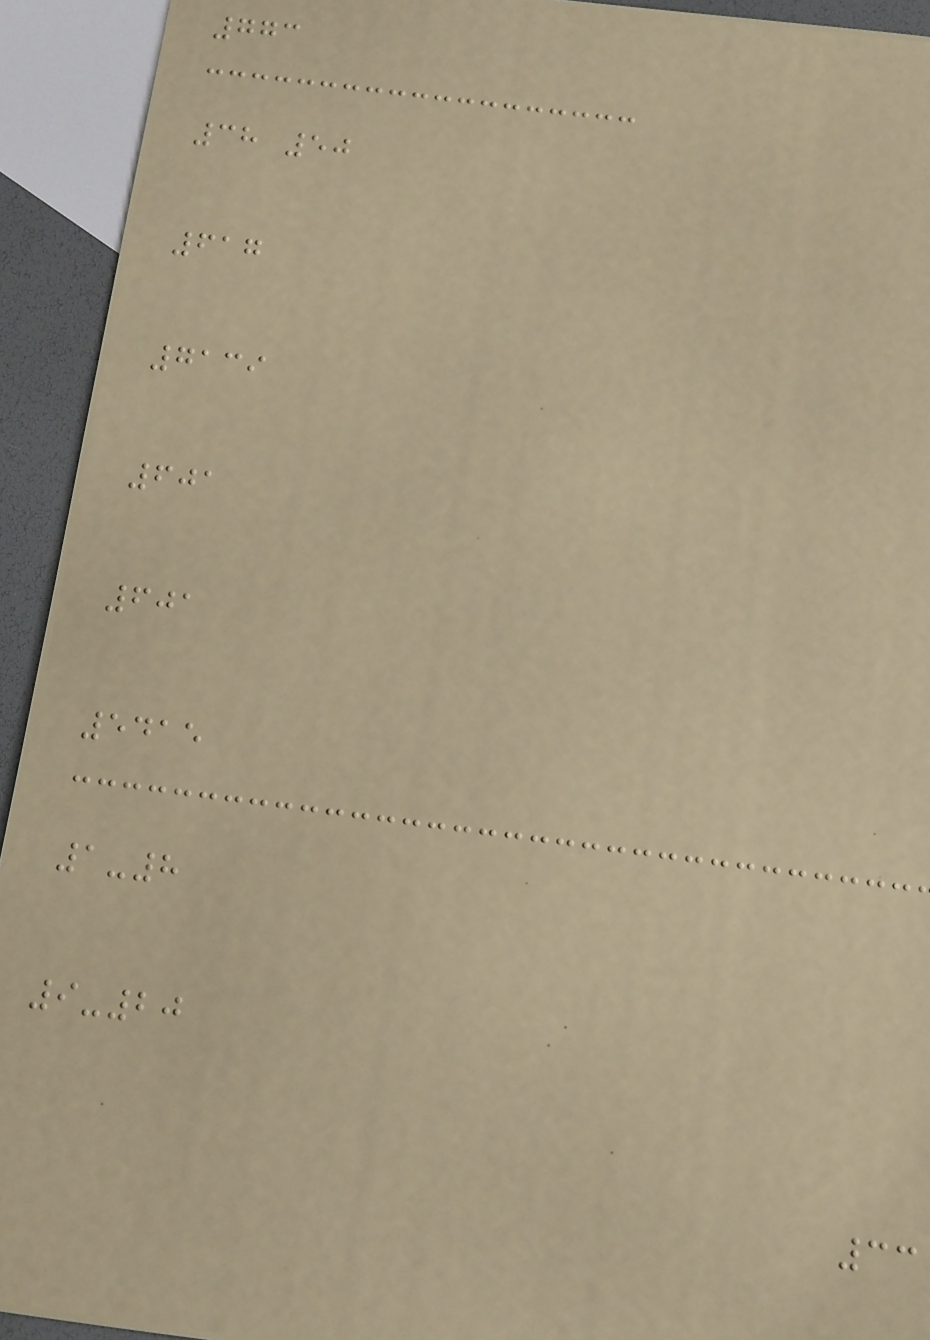773
38 50
617
7139
601
601
5415
1-8
9-20
33
